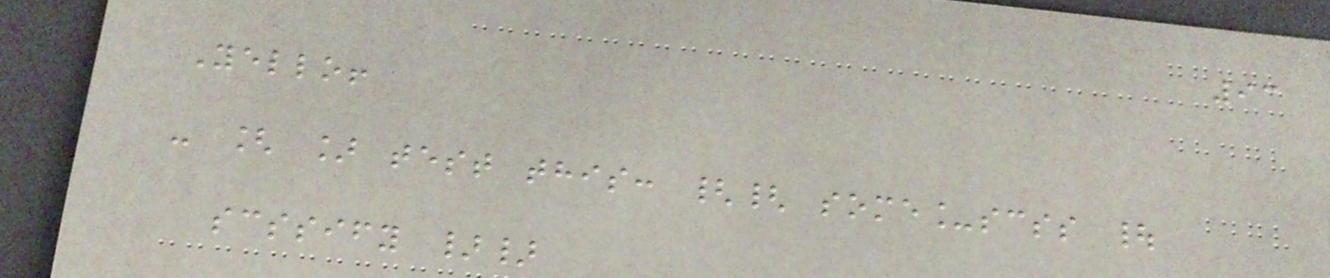93
Yello!
- [ ] test this: {{ some_scss |
scssify }}
